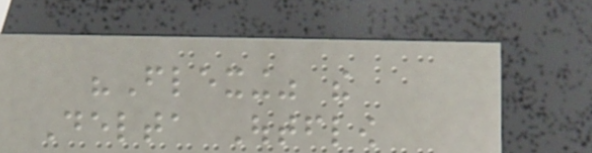"Flexing" the
Delta Outflow
